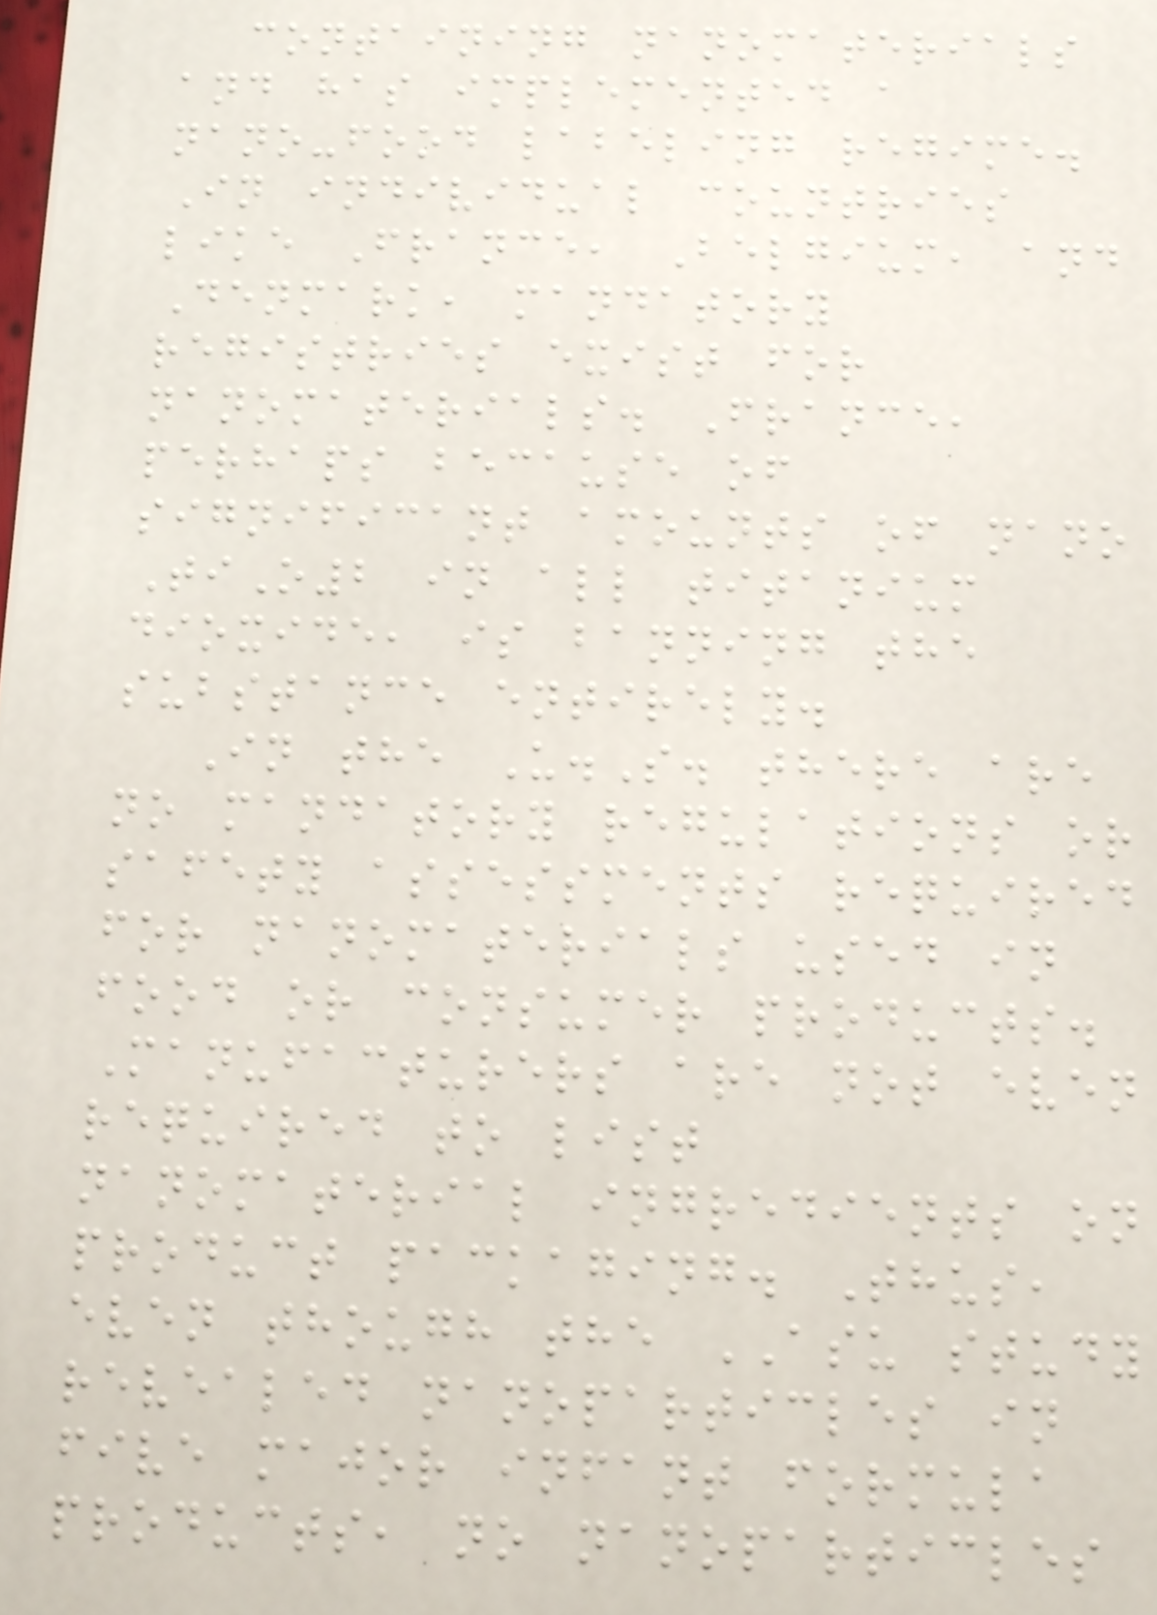containing nanomaterials
and has implemented a
nano-food labeling regime.
In individual countries
like France, Belgium, and
Denmark, mandatory
registries exist for
nanomaterials. France,
perhaps because of
significant amounts of nano
TiO2 in all titanium
dioxide, is banning the
substance entirely.
In the U.S. there are
no mandatory regulations or
safety assessments required
for nanomaterials used in
food or consumer products.
Manufacturers are not even
required to list
nanomaterial ingredients on
product packaging. Thus,
even though the ASU study
revealed nanoparticles in
five major infant formula
products, no nanoparticles
